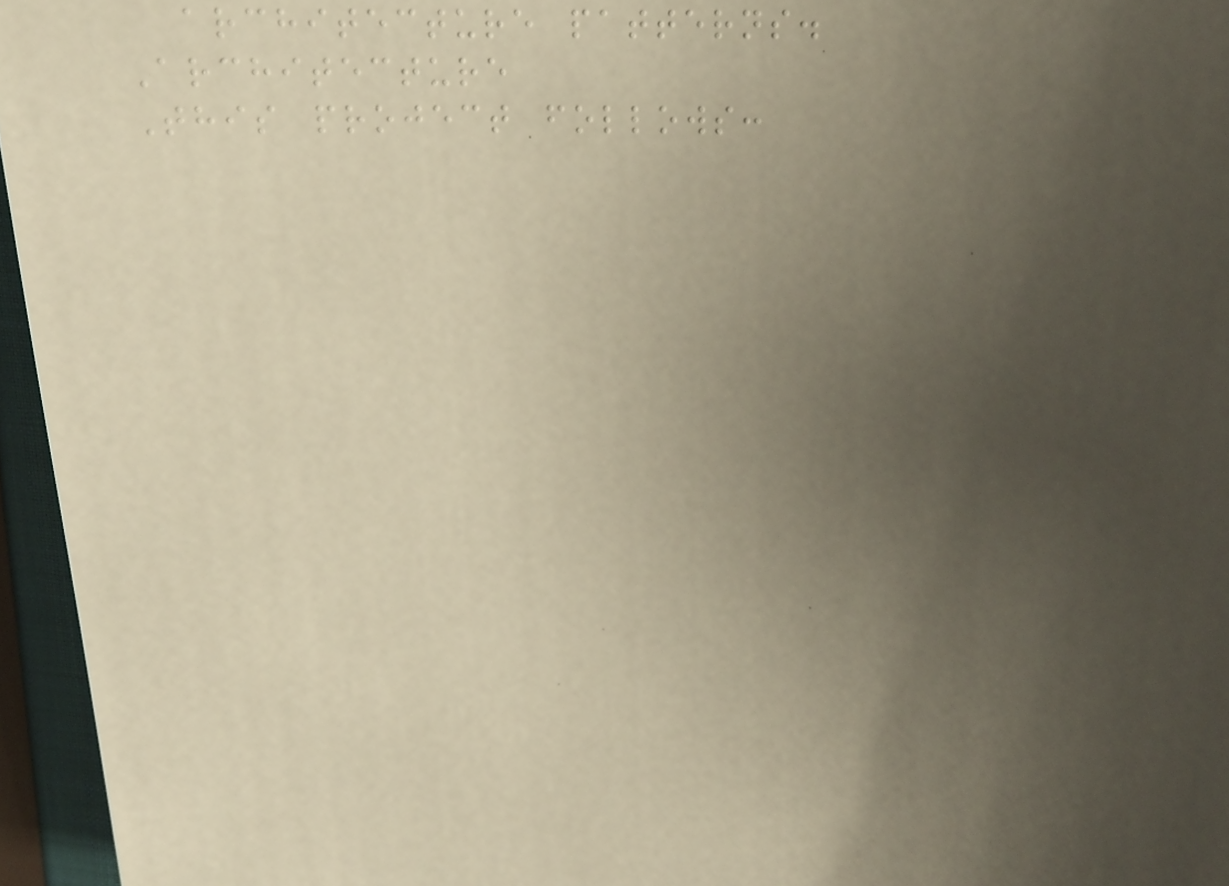architecture patterns.
Architecture
This project follows:
